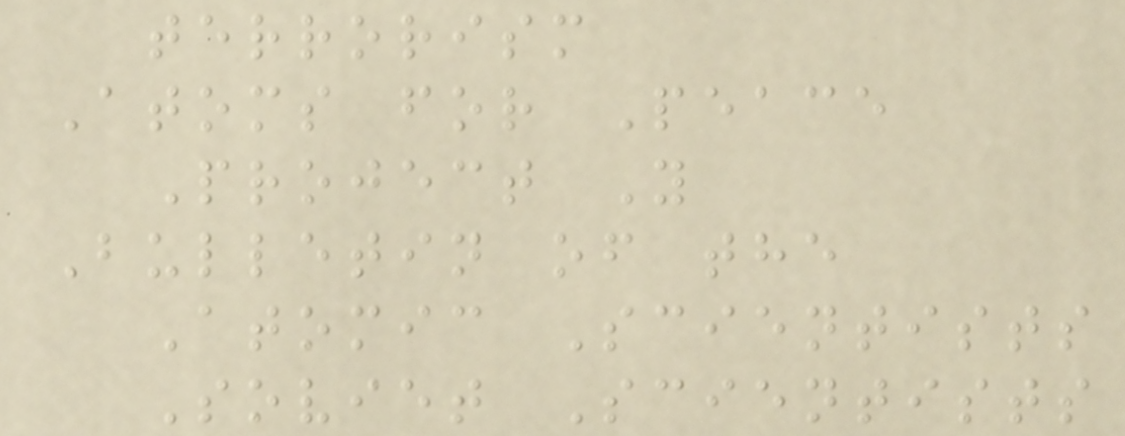terrorism
Atoms for Peace
Project Y
Bulletin of the
Atomic Scientists
Soviet Scientists
